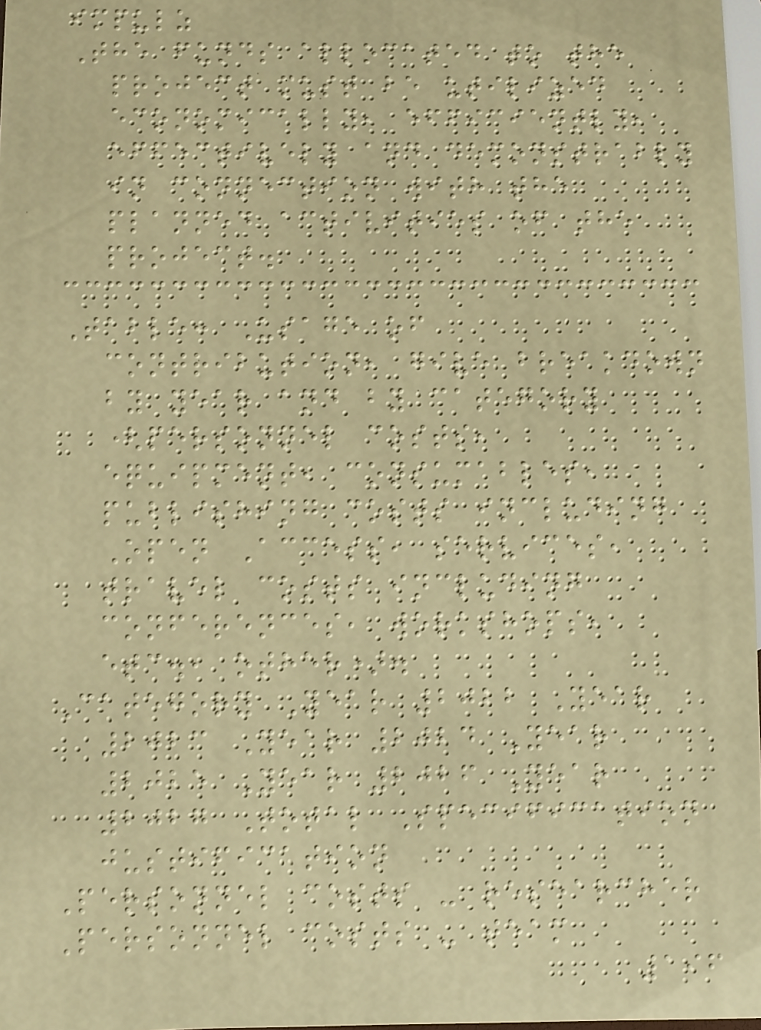impulz
The funds allocated to the
project must be utilized
economically, efficiently,
effectively and demonstrably
in connection with the
planned activities of the
project.
Table: Usage of
contribution, give breakdown
by year and by category
(personnel costs,
equipment, consumables,
publishing costs including
Open Access, services,
travel costs including
conferences, workshops,
etc., other).
Category Year 2022 Year
2023 Year 2024 Year
2025 Year 2026 Year
2027 Total Specification
justification
Personnel costs - researcher
Personnel costs - team
196
